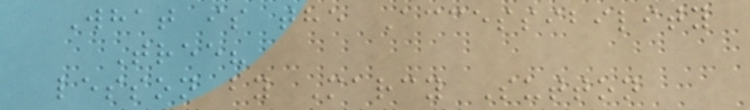What is the Accessibility
Tree?
lesson by Marcy Sutton
